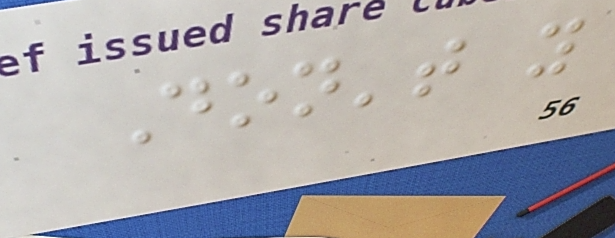Don't you
